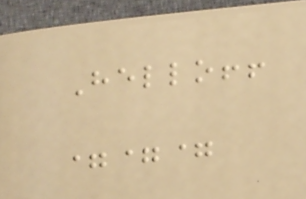Hello!!
===
